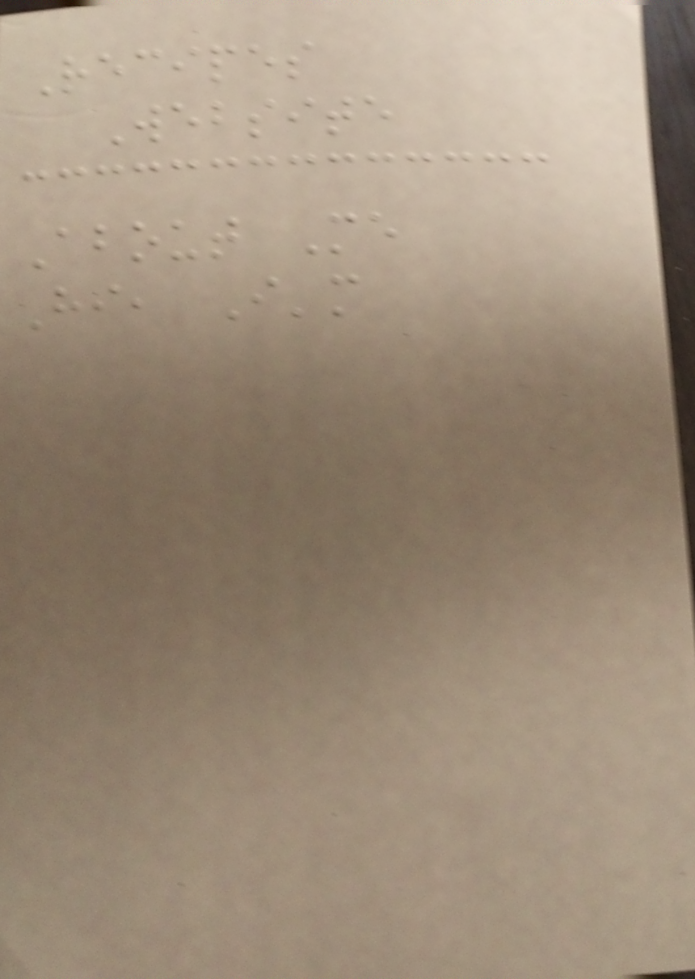Recipes
Website
About Me
Hi, I'm
